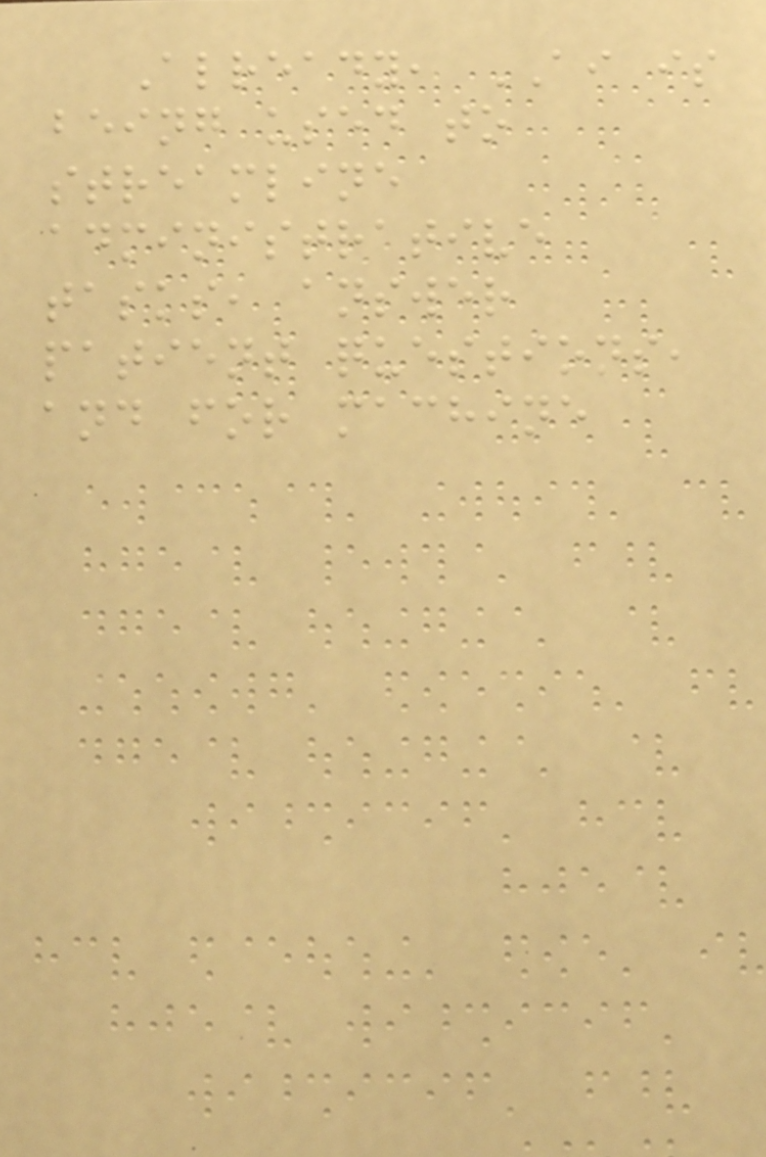Already, AI is
being used to
streamline
administrative
tasks, answer
patient questions,
and for machine
